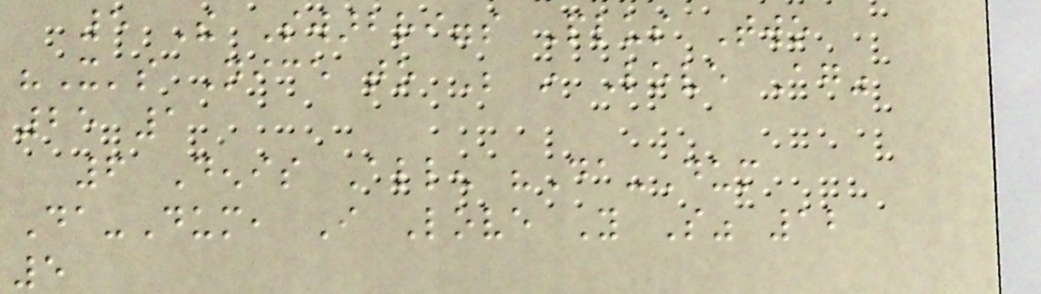5 The Swarbriggs Plus Two
"It's Nice to Be in Love Again"
25 1
6 Denis Allen "Da-Dum
Da-Dum, I Love You So" 12
5
